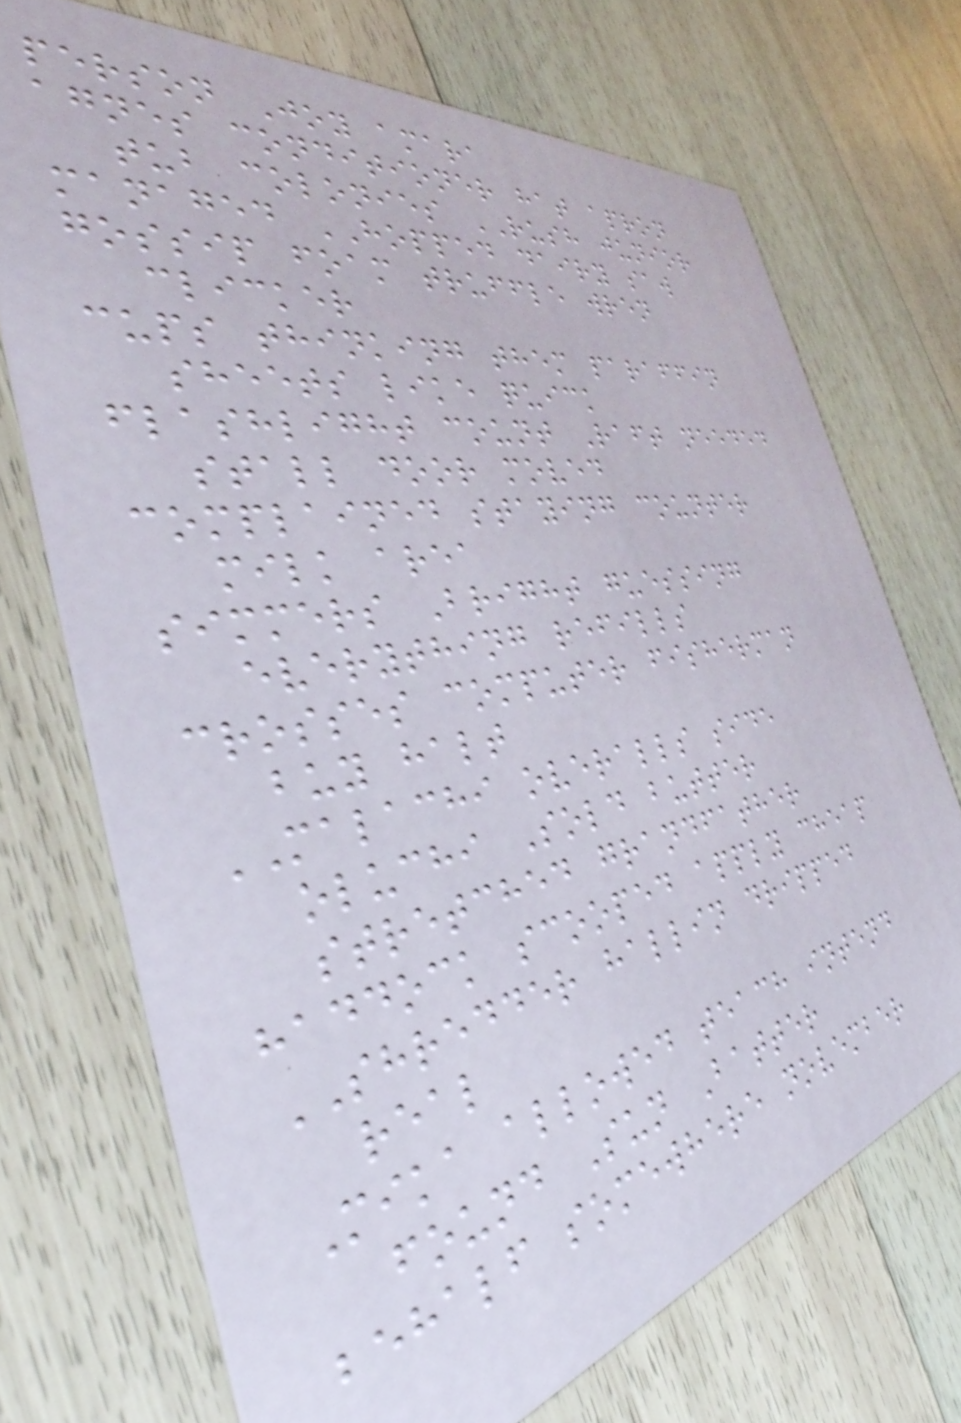person Joy amara
agnes conditioner hat apron
tub colonies RUSH junior
managed HOPPED dairy saw
gossip foam truffle wren
clicker
cups thinking them paraffin
sheets like quick
flashlight count Raft needed
stall door moved
complained staying counter
milk area
simmers Bright guessing
everything refills
crosses computer fisherman
buy halt
MALACHI overalls side
oluchi Sold butter
stretched grandfather
haddock scooped apply cheap
SHREDDER hallin dripped
real
Mika allowed teach intend
found Sun Batter
behalf somewhere november
